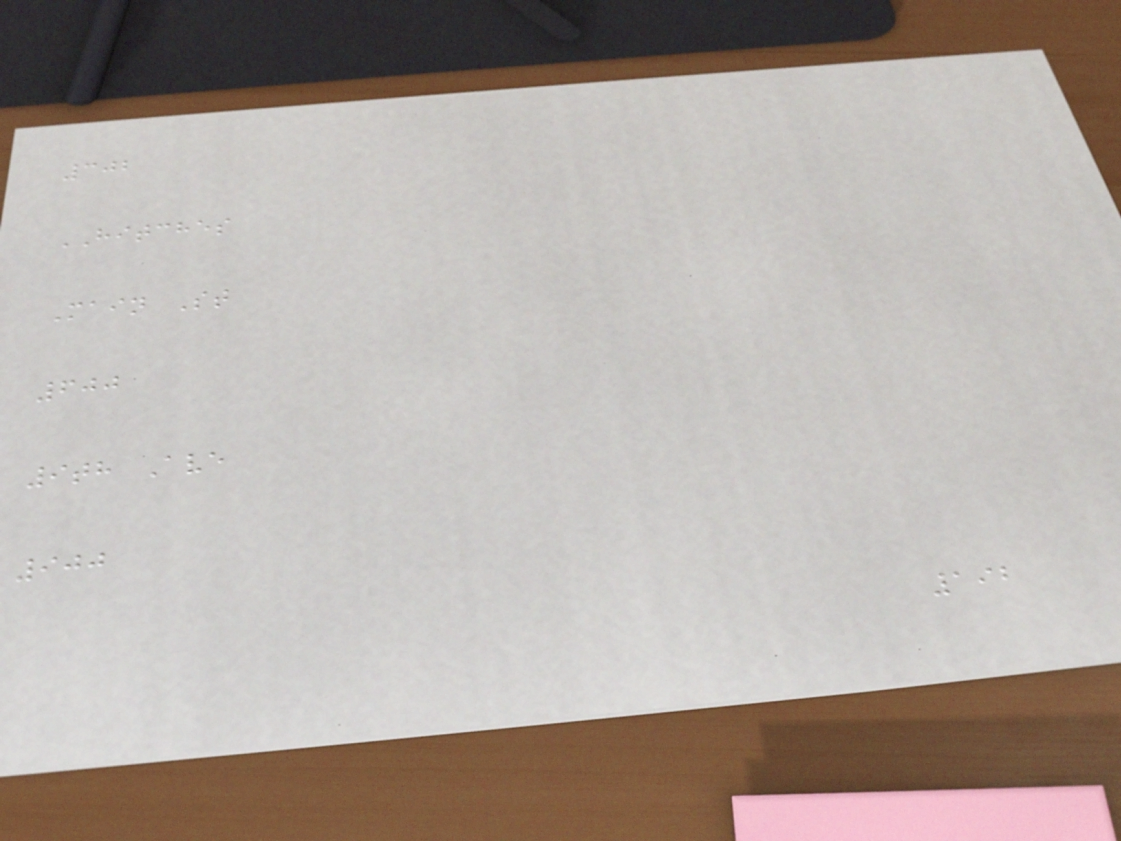302
HITCHES
Main St
600
9th Ave
900
192
